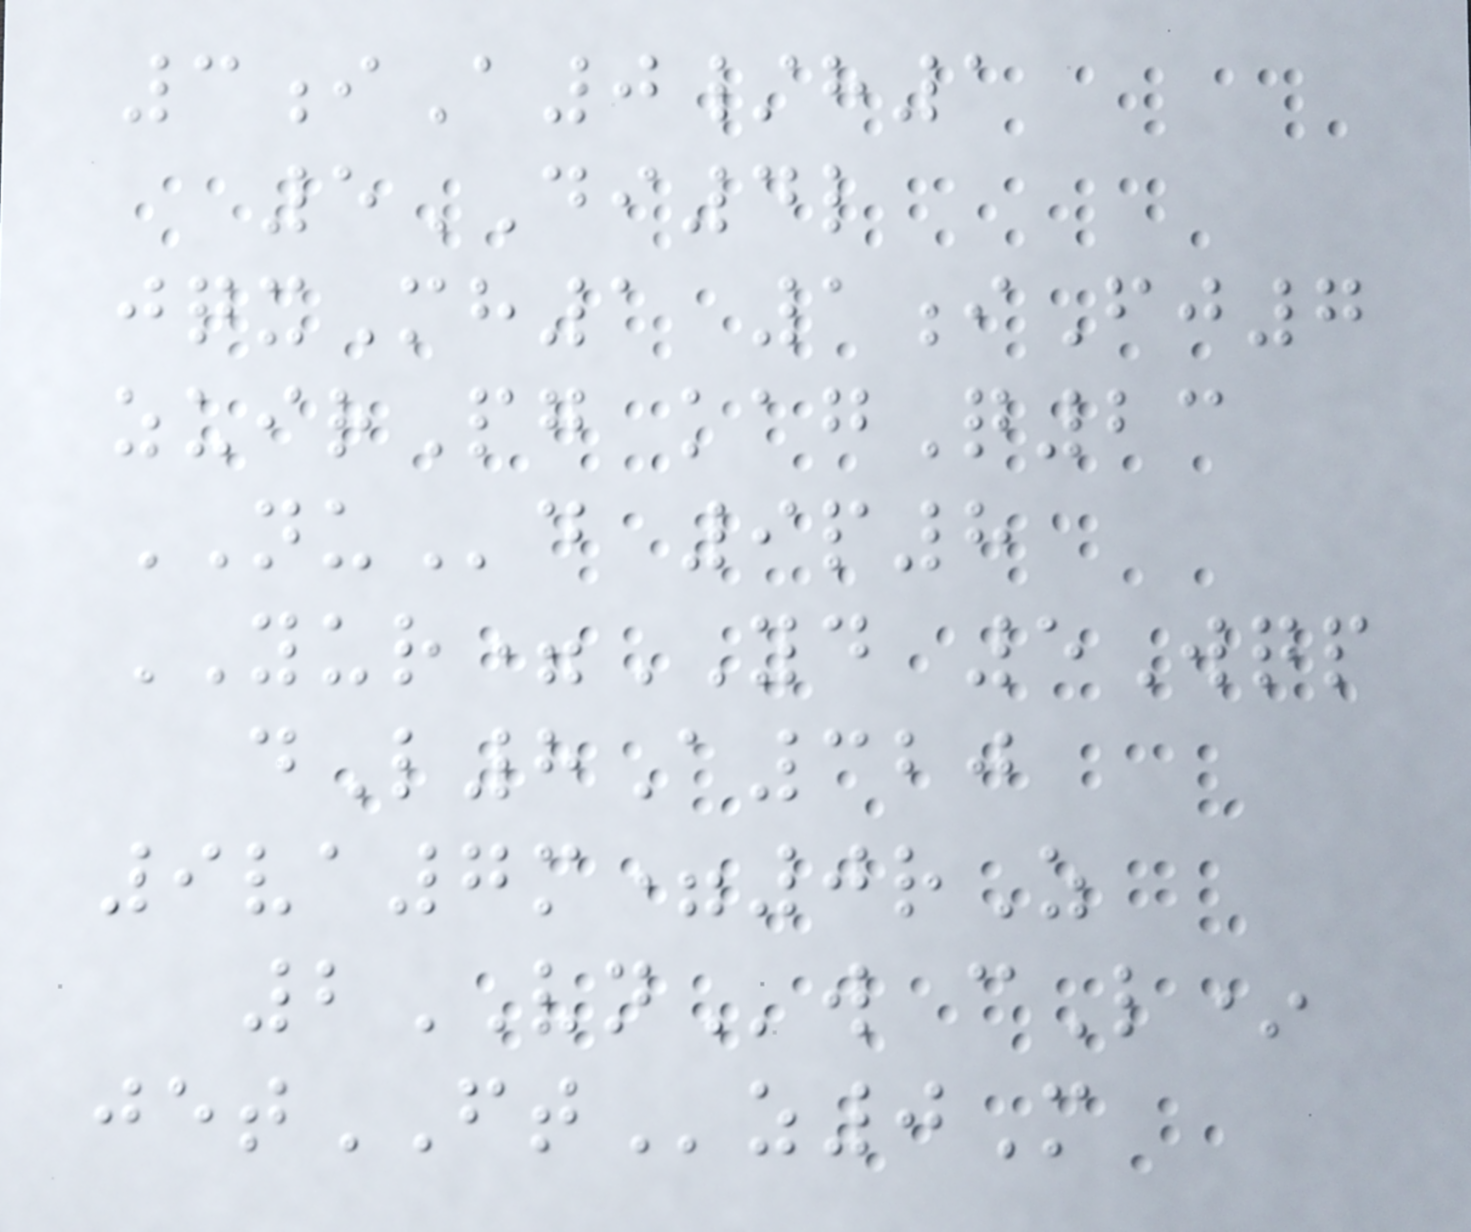3iA0/h1
5DI4l
jqxMh1 1iFj7
zuirPg kagQ23
NUd 9p8
YUR=YD 5Wqp
dL8A320
9va7m=0rZ
2VNw cL*
jetFTz0M
